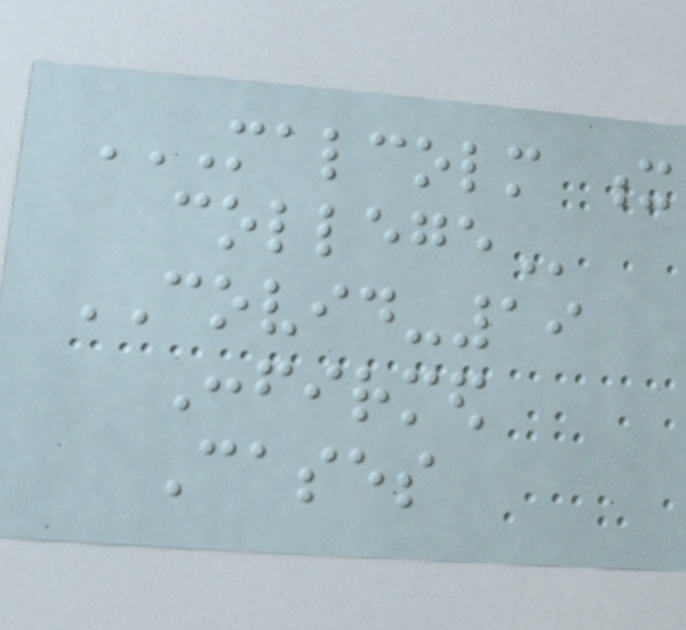MALCOLM X
COLLEGE
COVID-19
Confirmed
Cases
